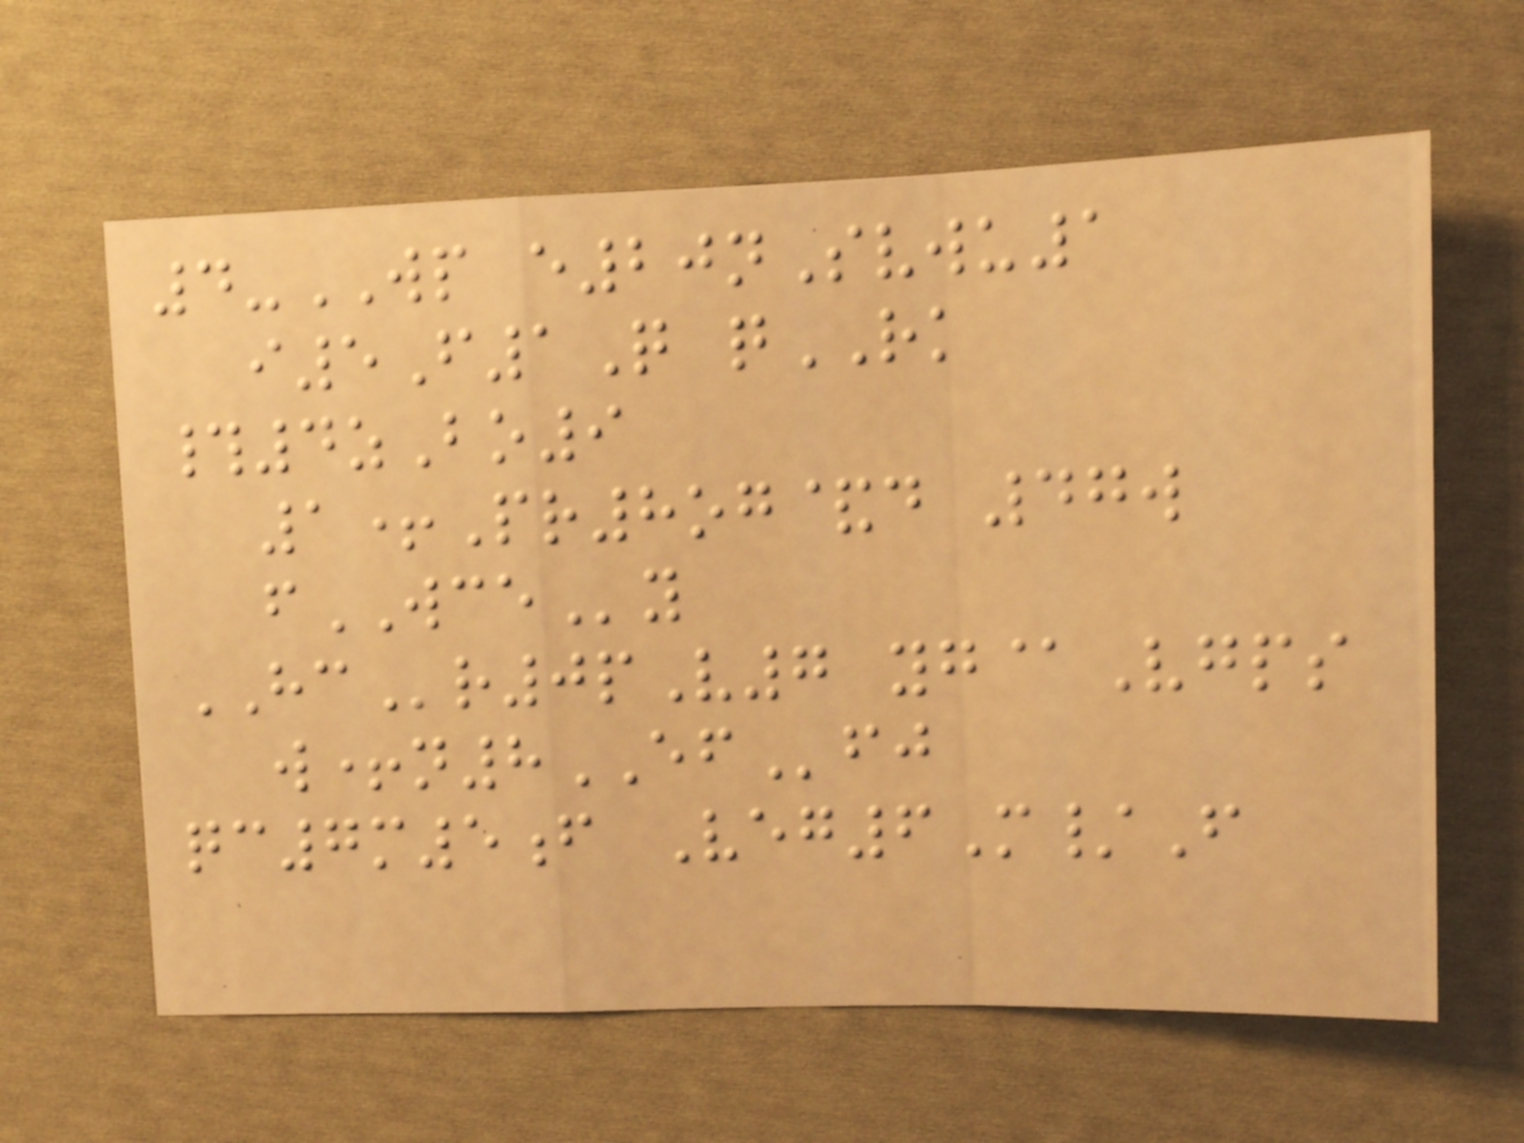4-WP e20nSvwu1
i5F1Q qRK
#4zBo9
1+Pr8og&d 47w
fWCEy
HCr0pV7 yg@Vgps
w+n8EFfj
qc7m5f Veg6M/F
